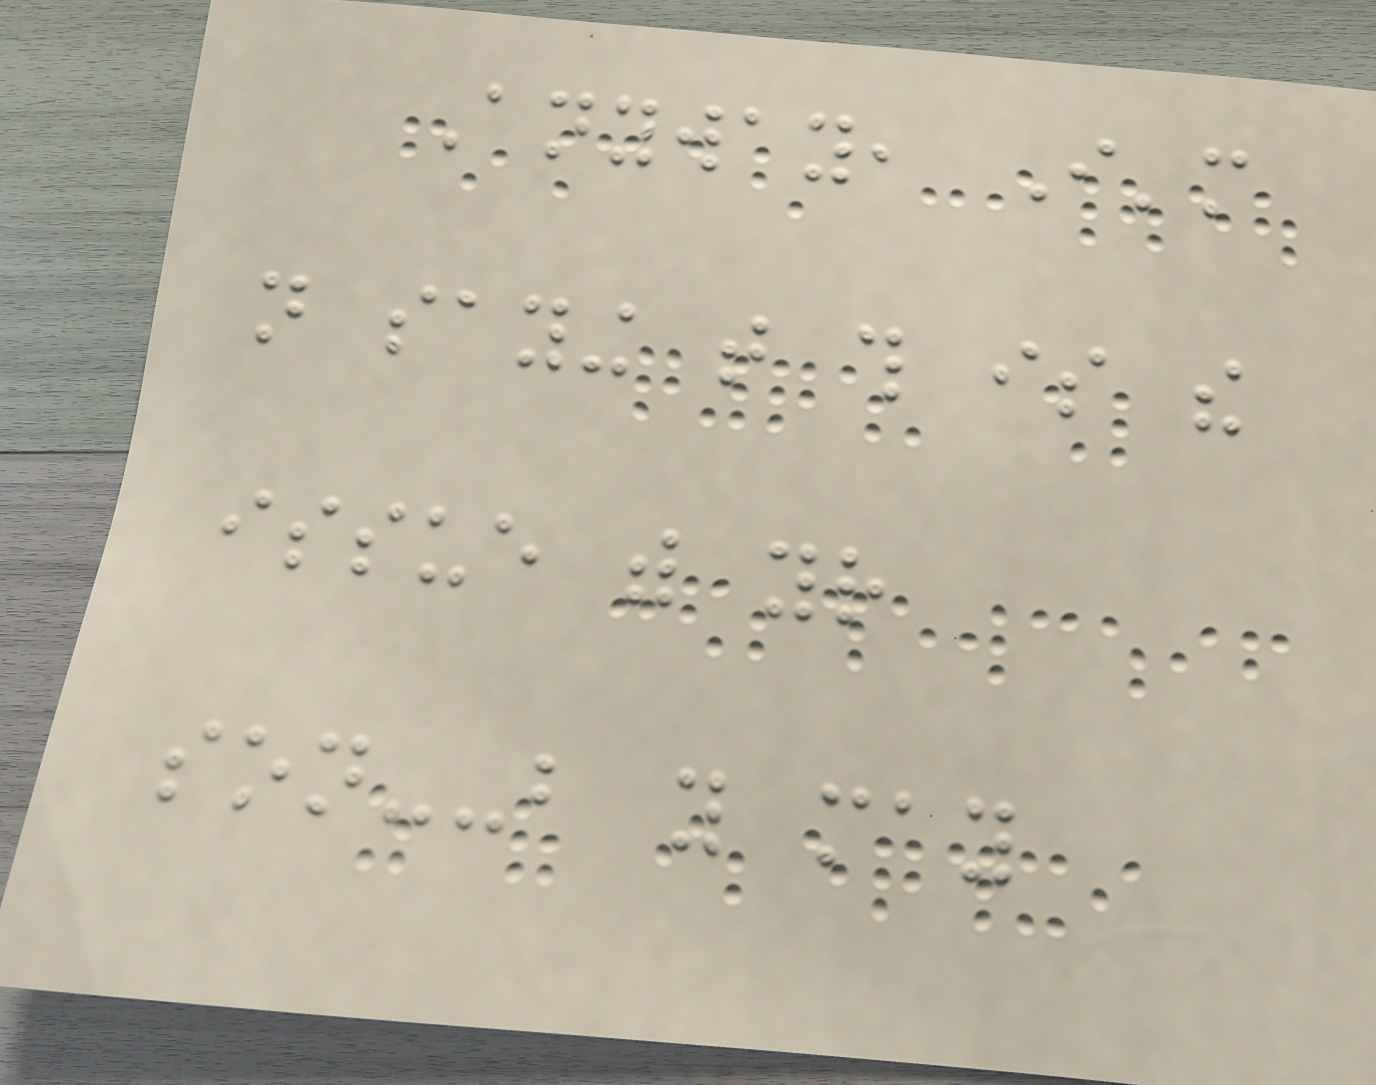Anyway, I'm
not saying that this is the
issue with your
son--but you may
